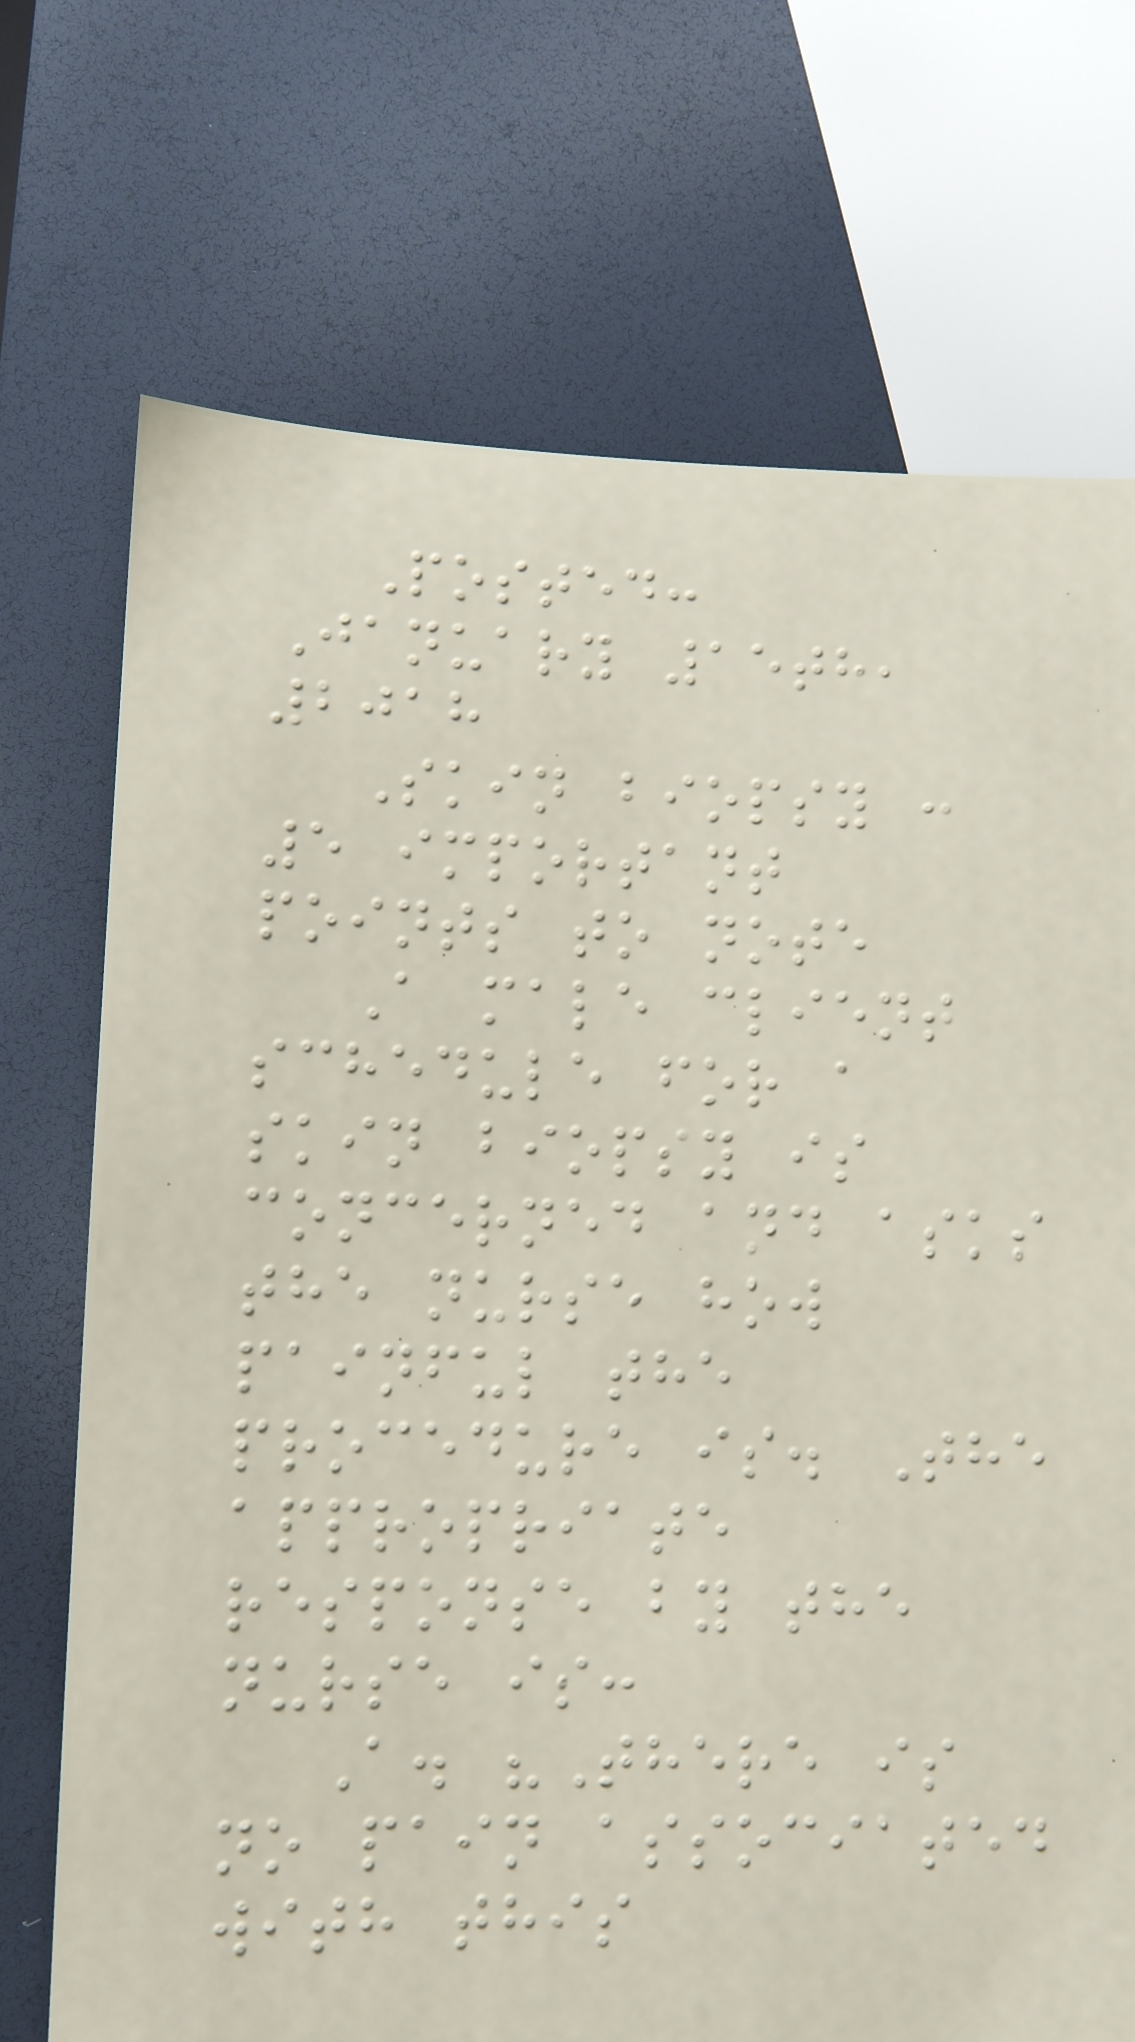Posted:
January 15th,
2018
Skin biopsy :
5 important
points to note
A male client
schedule for a
skin biopsy is
concerned and asks
the nurse how
painful the
procedure is. The
appropriate
response by the
nurse is:
A. "There is
no pain associated
with this
